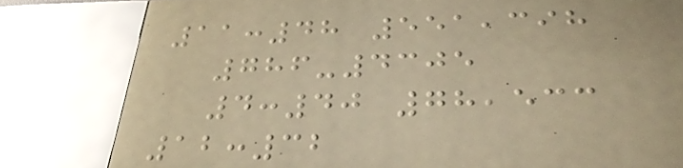11:48 551,398
786-4305
4:40 78,533
12:32
